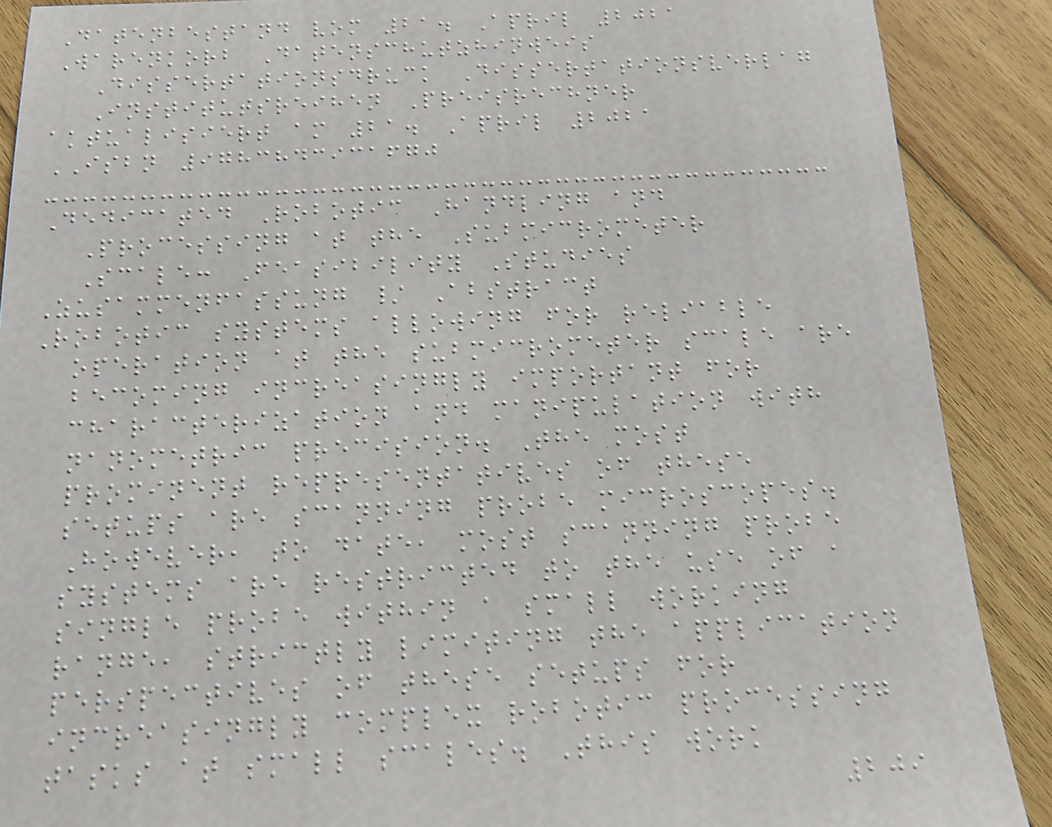Datenbestand vom 21. April 2021
Warenkorb Datenschutzhinweis
Dissertationsdruck Dissertationsverlag
Institutsreihen Preisrechner
aktualisiert am 21. April 2021
ISBN 9783843931670
Dedicated Robotic Handling and
Processing at the Submicrometer
Scale: Feasibility Studies
Zusammenfassung / Abstract
Robotic systems allowing for reliable
operation at the submicrometer scale are
becoming increasingly important for
characterization and manipulation with
nanometric precision. The most
prominent representatives of these
setups are scanning probe microscopes.
However, to date, most scanning probe
systems are restricted to the use of a
single probe within a small working
range, strictly limiting the application
perspectives of these setups for
increasingly complex robotic processing
tasks at small scales. This work
209
